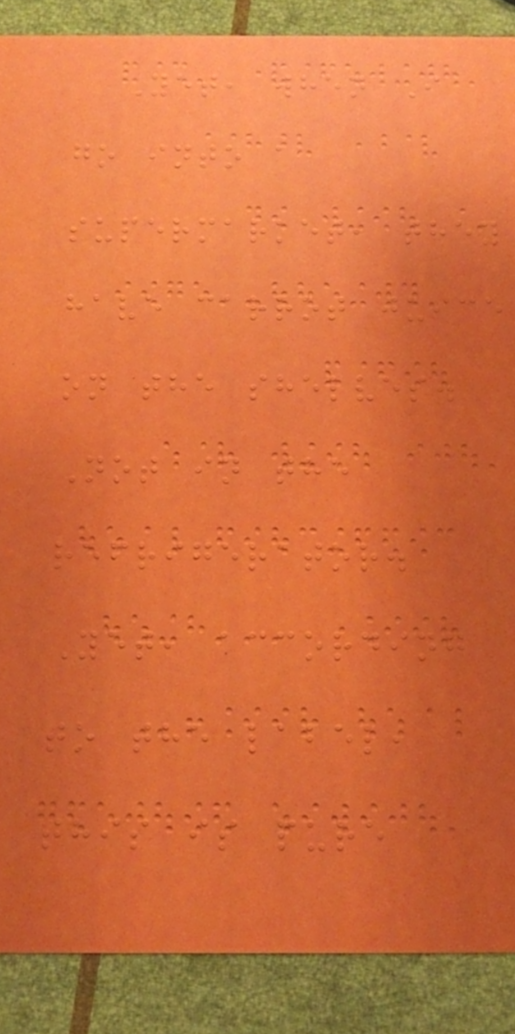Yet, when I
go into a
supermarket, they
have carrot juice
on the shelves.
Not in the
refrigerator.
Yet, according
to the label,
this is pure
